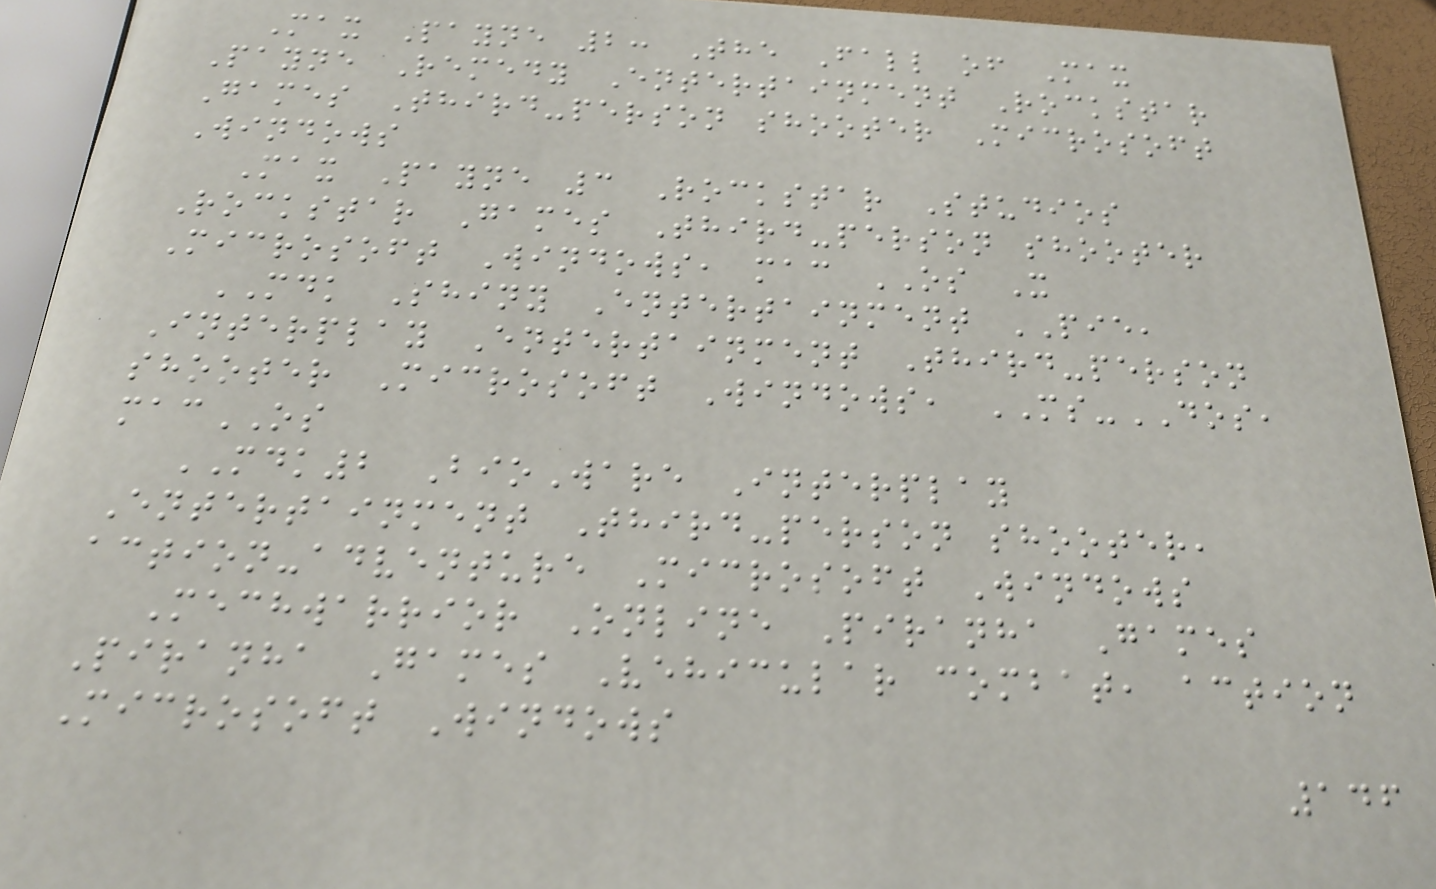Max Payne 2: The Fall of Max
Payne Remedy Entertainment Rockstar
Games Third-person shooter Microsoft
Windows
Max Payne 3 Rockstar Studios
Rockstar Games Third-person shooter
Microsoft Windows, mac OS X
MDK Shiny Entertainment PIE,
Interplay Entertainment Third-person
shooter Microsoft Windows, MS-DOS,
macOS
MDK2 BioWare Interplay
Entertainment Third-person shooter,
action-adventure Microsoft Windows
Mechwarrior Online Piranha Games
Piranha Games Vehicular combat, action
Microsoft Windows
146
